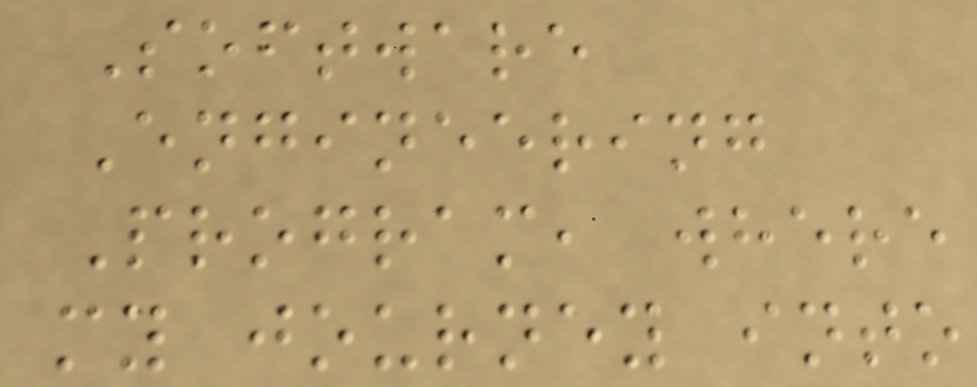Software
Engineering
Program, where
my journey into
